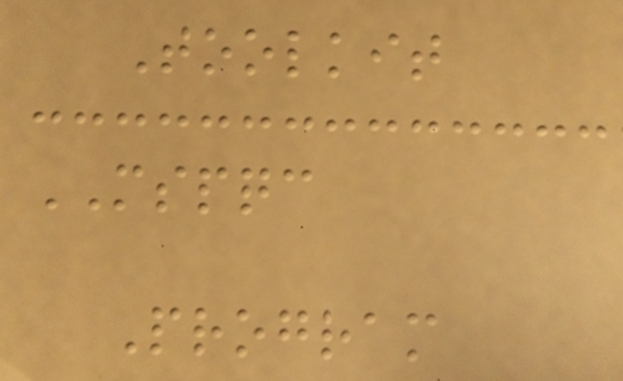Toolkit
MSPQC
Program
